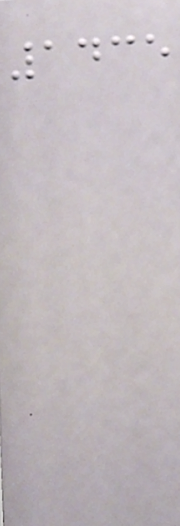1435
